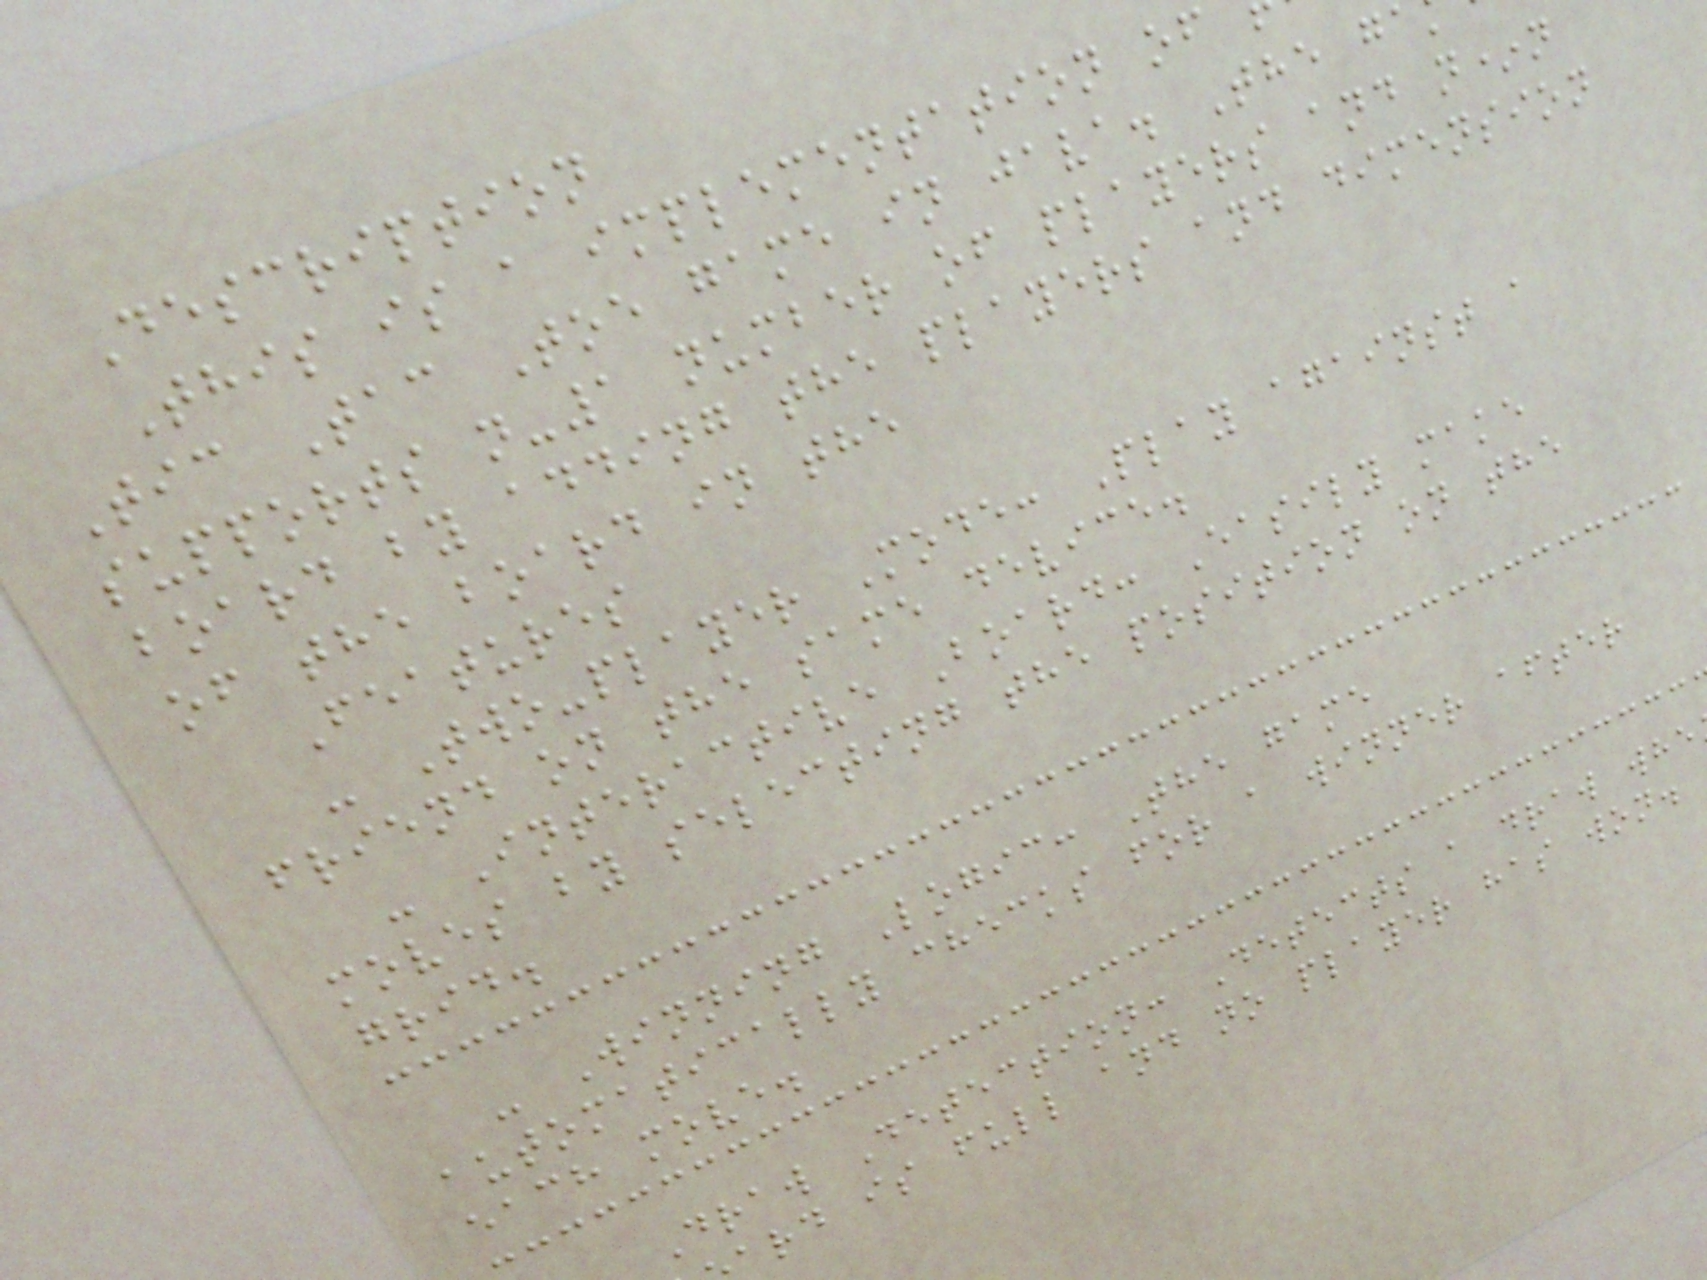Description
This is a implementation of
Tic Tac Toe game in java. The ga
supports n-1 number of players and n*n
board by adding the players and dimension
of the board in the
Features
- Two-player Mode: Play against a
friend on the same device.
- Interactive Board: Easily make
moves by selecting the position on the
grid.
- Winning Logic: The game
automatically checks for a winner after
each move.
Draw Detection: Detects a draw whe
ard is full and no player has won.
